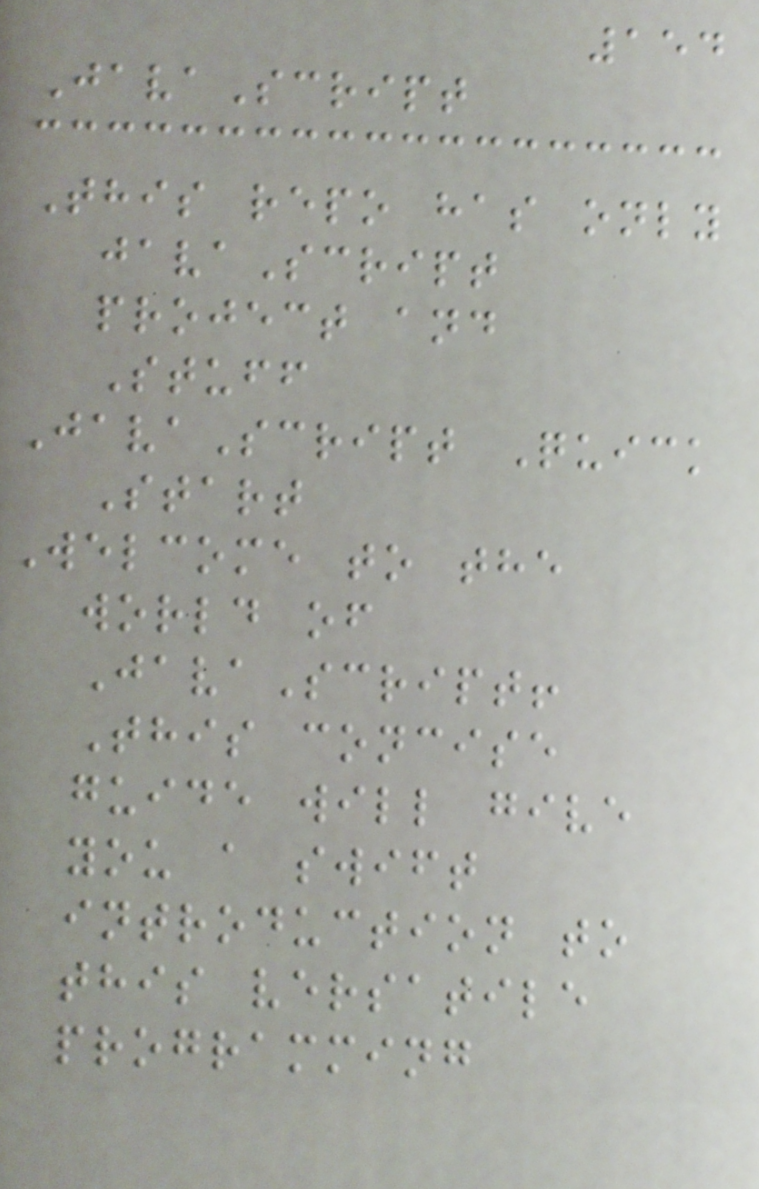154
JavaScript
This repo has only
javaScript
project and
Stuff
JavaScript Quick
Start
Welcome to the
world of
JavaScript!
This concise
guide will give
you a swift
introduction to
this versatile
programming
